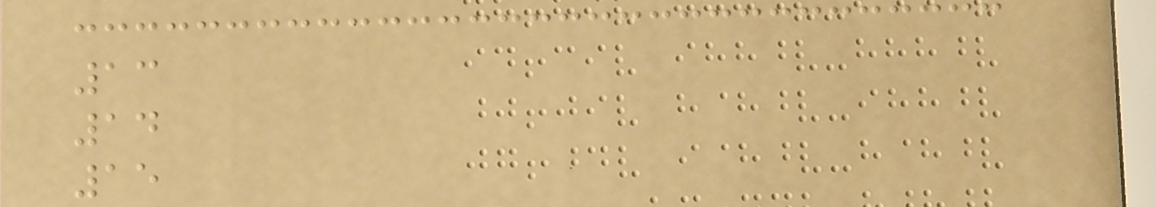13
14
15
